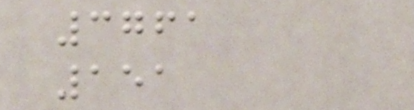3761
151
